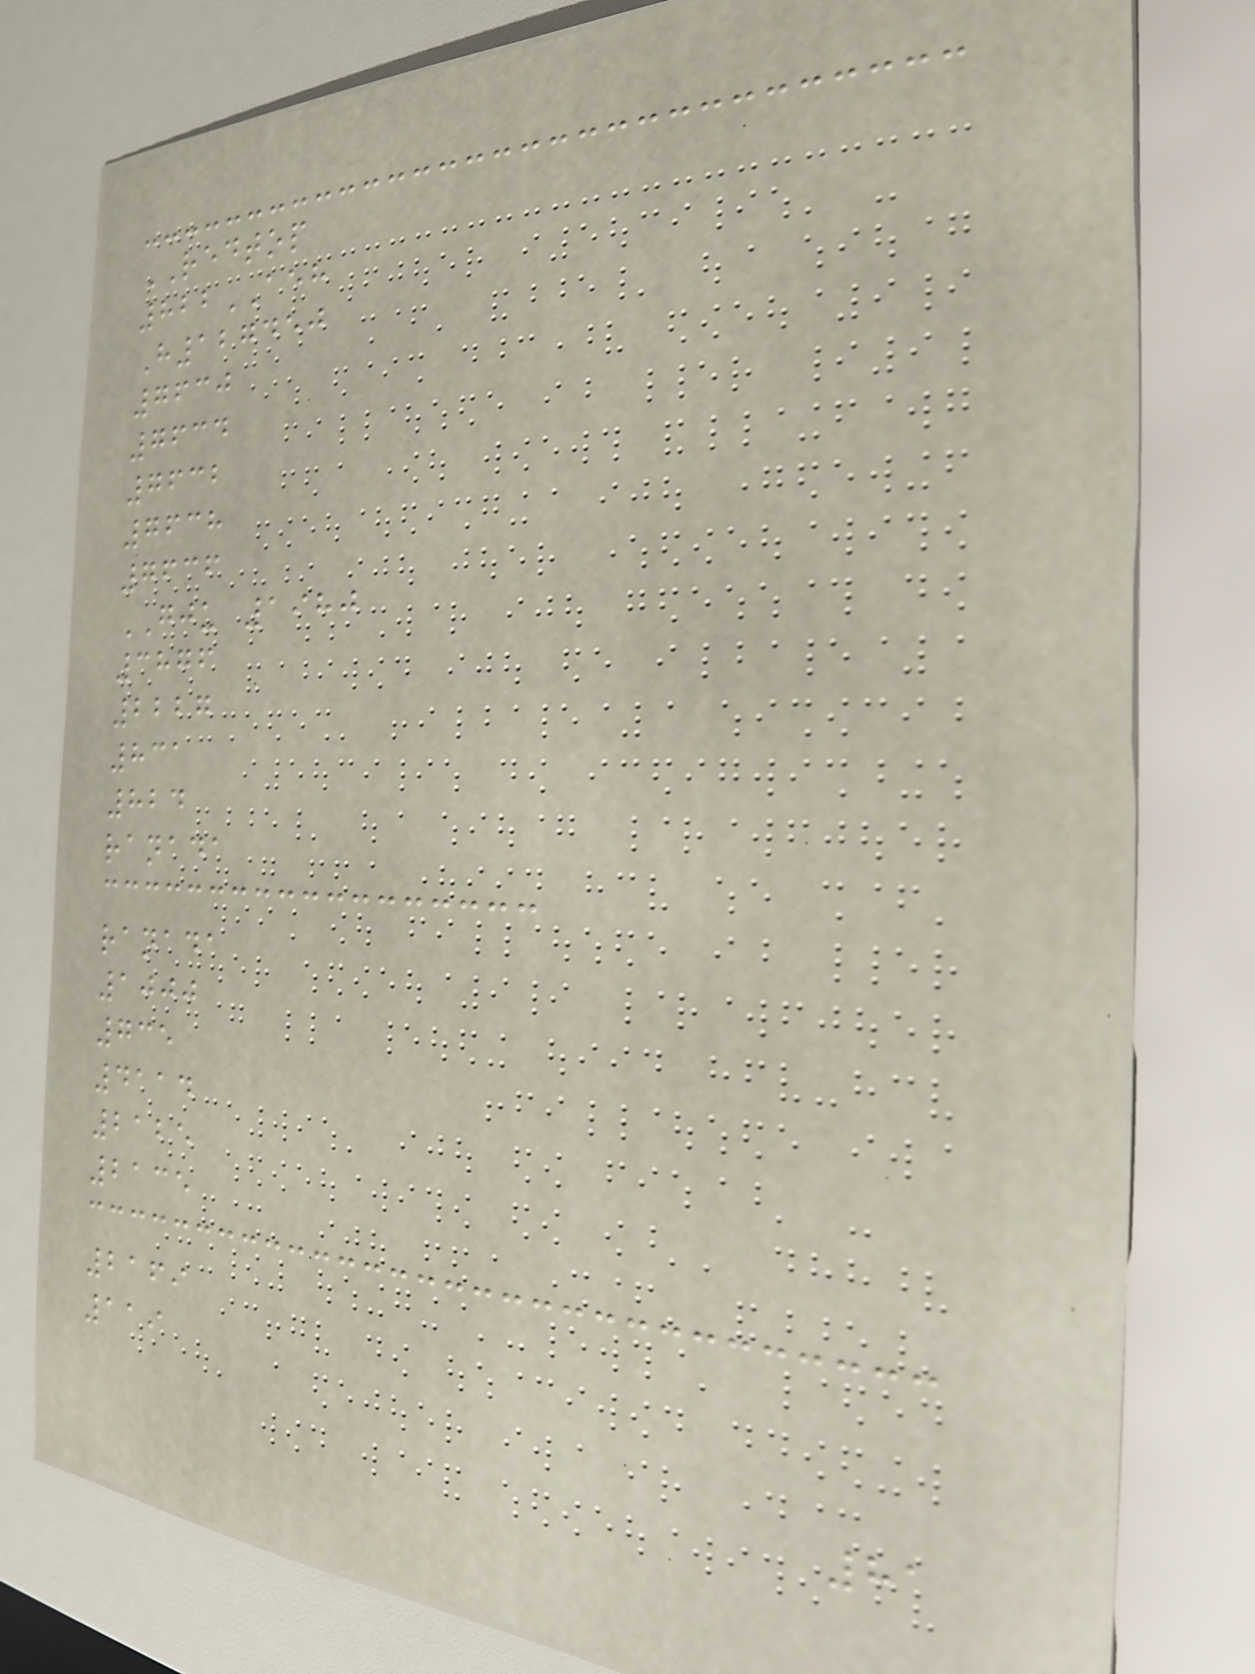REDTOP
822AEH
H127450
7630
7634
7632
7638
7636
GJU 1980
3876
2227
831
824
ranada
ranada
1000
735
4114
2125
2135
2169
119
81
